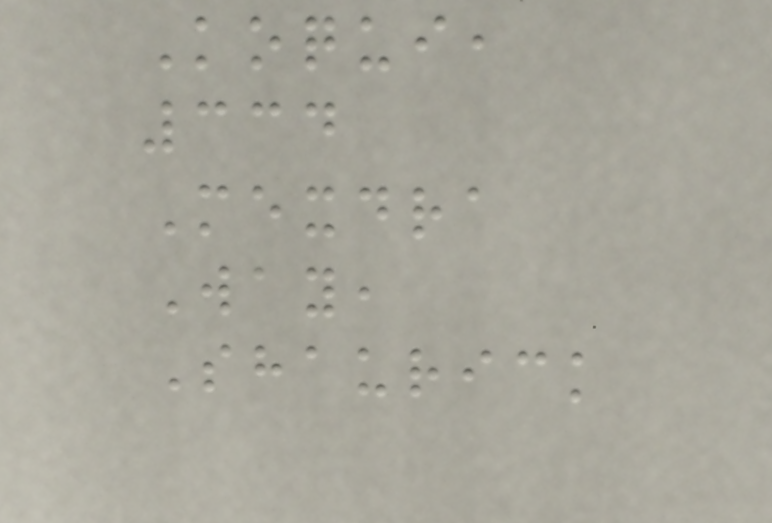Koqui,
334
Mexdra
Way,
Shaurick
